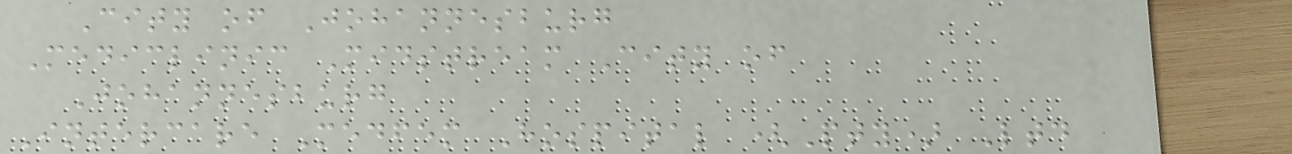City of Johannesburg
Mediclinic Midstream City of
Johannesburg
Intercare Medfem Hospital (Pty) Ltd
